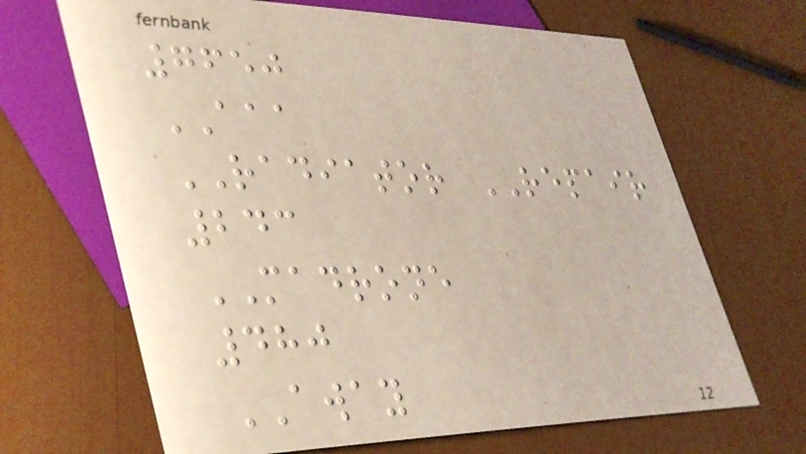7650
AAA
RADIATOR REPAIR
243
MADRONE
480
AWAY
